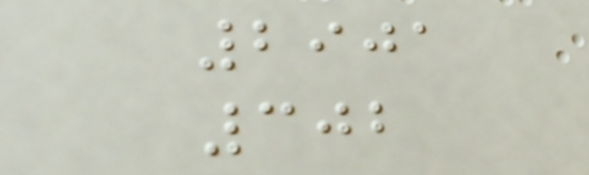2901
302
